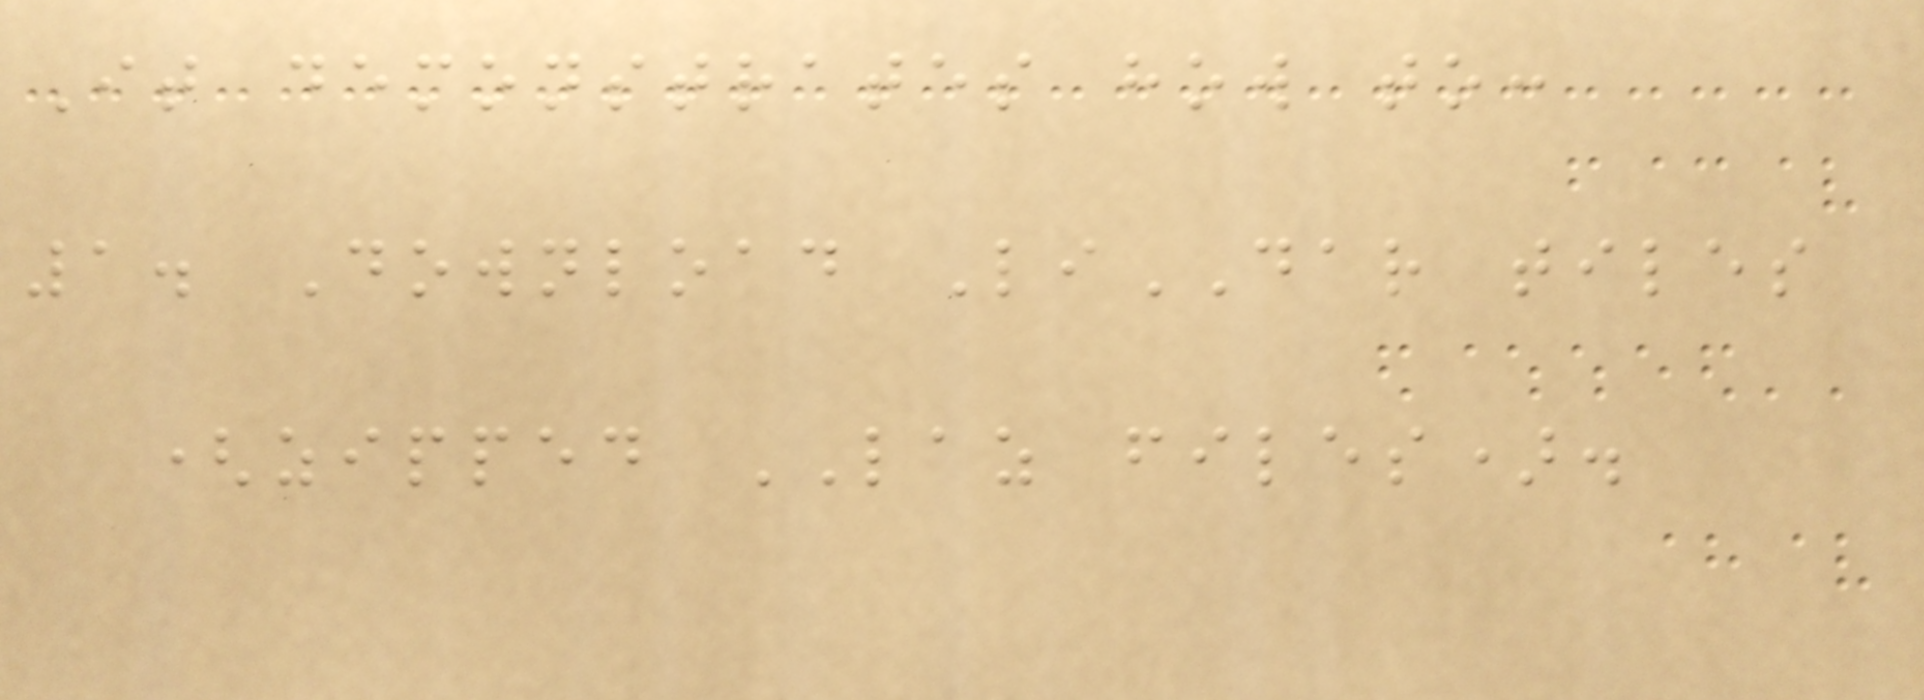It demonstrates how to:
1. Download LiDAR tiles
(zipped LAZ files).
